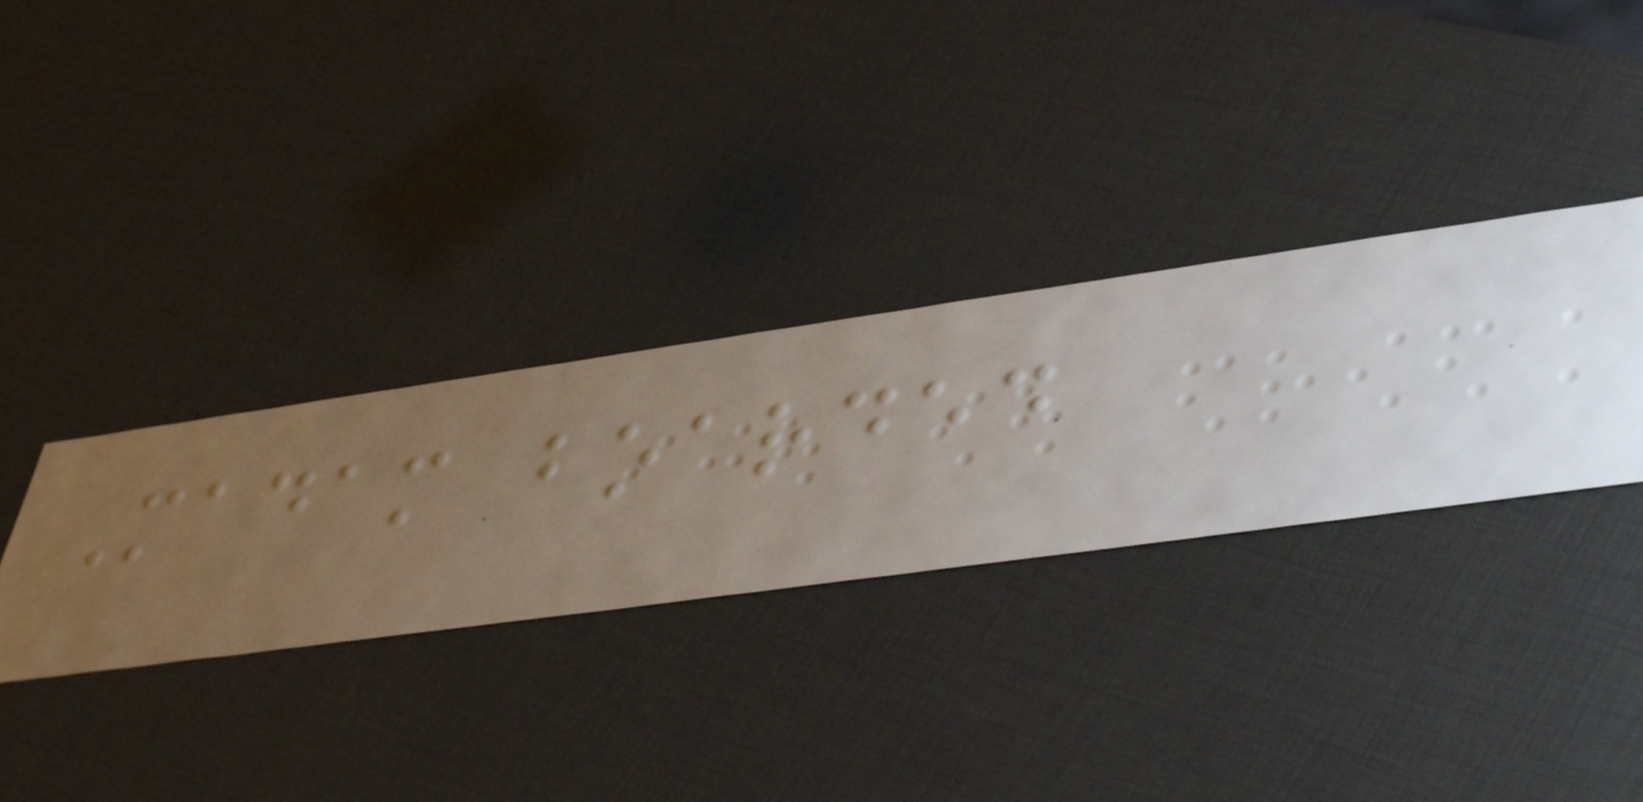Madam boarded
